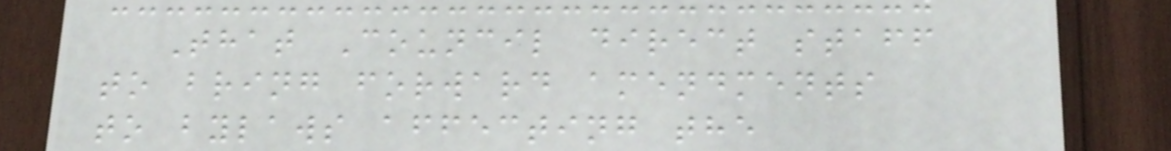That Council direct staff
to bring forward amendments
to bylaws affecting the
